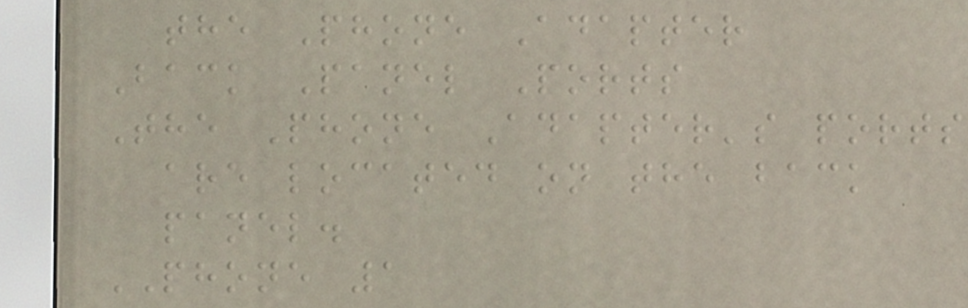the Phone Adapter
Back Panel Ports
The Phone Adapter's ports
are located on the back
panel.
PHONE 1
